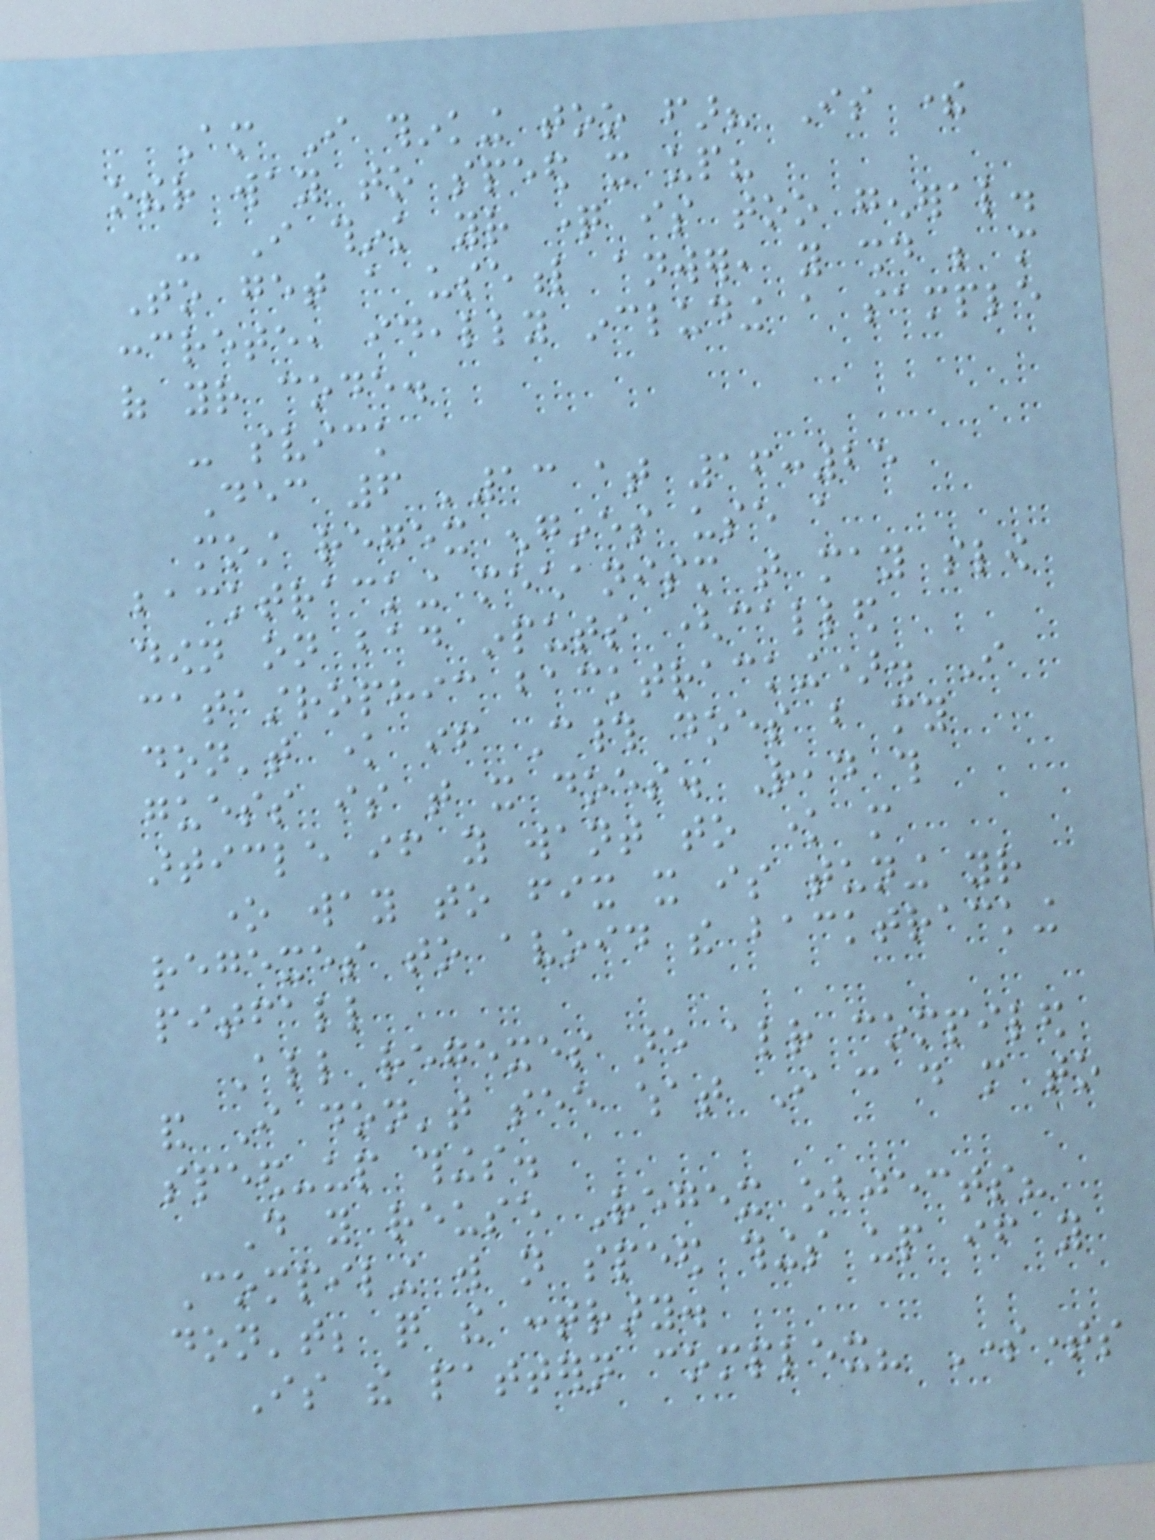Am I thinking too far? Is there
other way to speed it up?
- I think your question is too general.
To get a useful anwer, you should be more
concrete, ideally including a sample
of your code.
- svick
Dec 6 '13 at 16:25
most regex engines use a
backtracking mechanism that may slow
down on bad inputs (called
catastrophic backtracking). I
don't know if C# does but my
guess is that it does. Read this
article if you want to know more
one way to fix it is tuning your
regexes to avoid the backtracking
pitfall
All regexes are already compiled
and I don't see what I can do more to
speed-up things.
Do you reuse Regex objects?
Compiling will not speed things up if you
don't; quite the contrary.
Is the pattern complex? Sometimes
